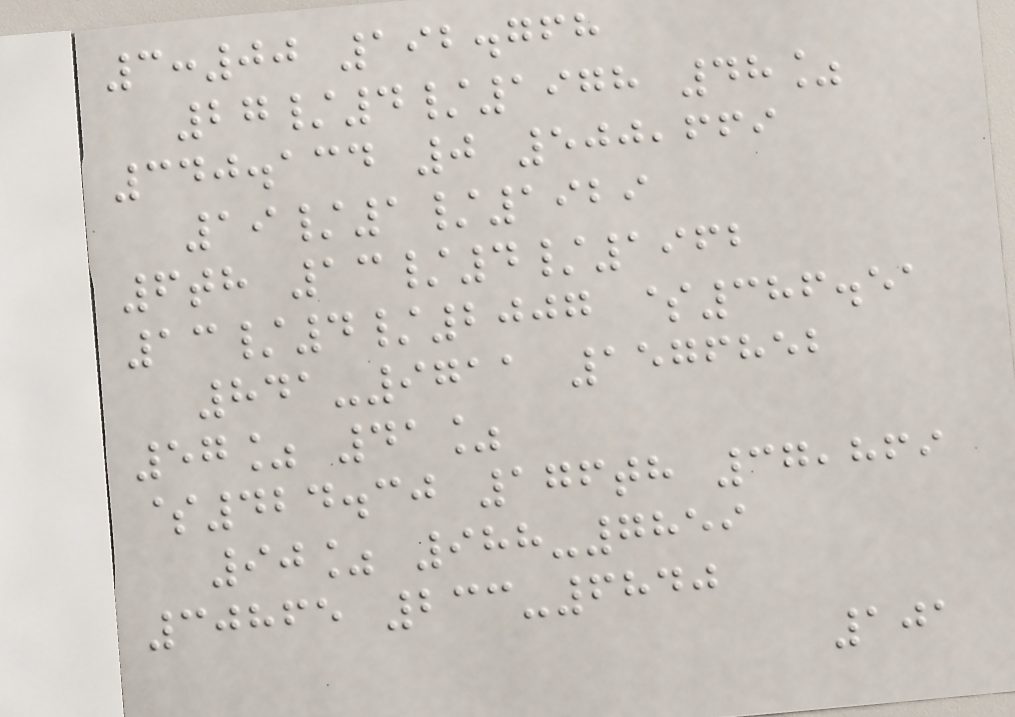3:00 192.768
27/4/1978 48%
340.134 0 500,669
19/1/1929
6th 13/4/1962
13/4/2007 $386.51
841-9711 1576852
57% 41%
$424.30 176th 37,869
90% 988-7859
30865 233-6840
101
